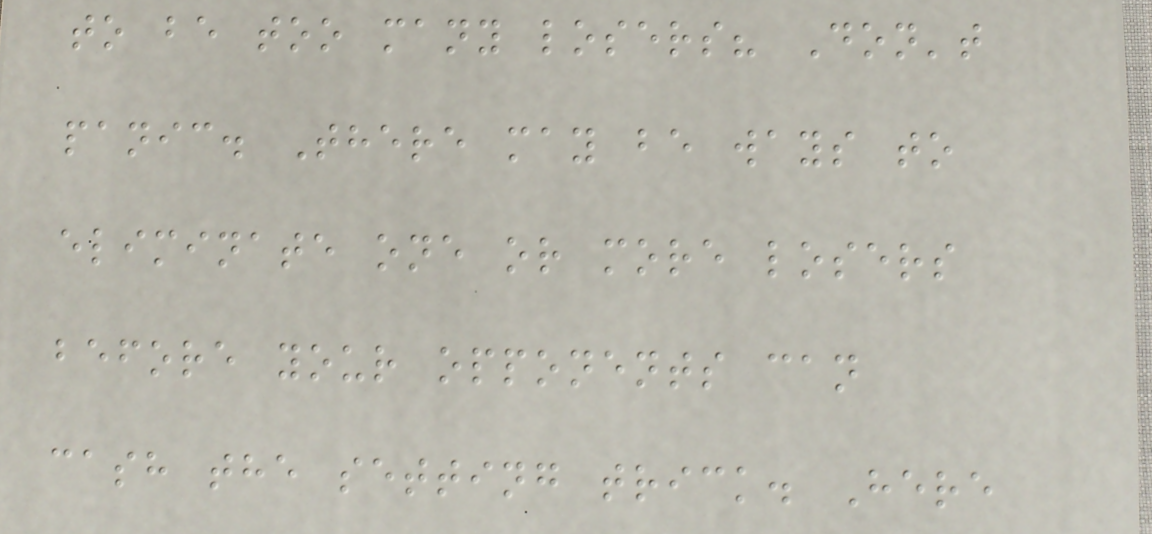to be too many losers? Don't
panic. There may be ways to
eliminate one or more losers
before your opponents can
cash the setting trick. Here
